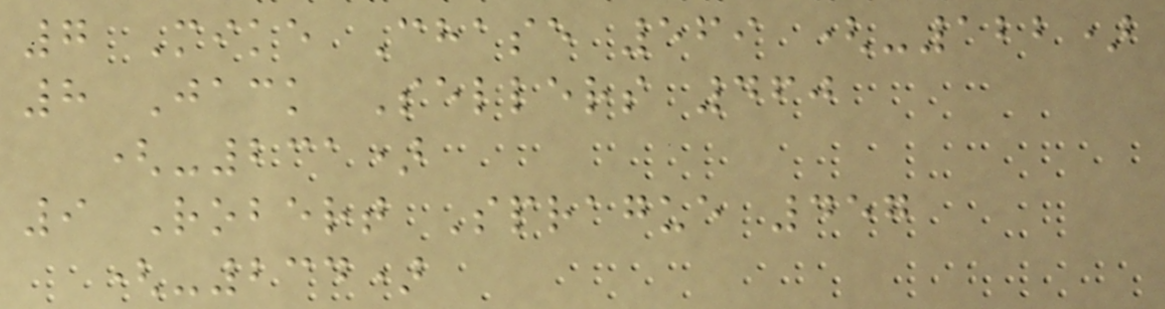7 Mike Chase 569 (-122)
8 Jack Sellers 460
(-231)
9 Robert Sprague 457
(-234)
